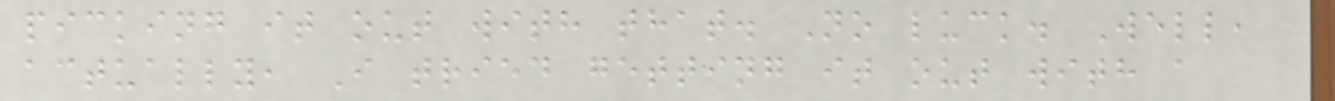picking it out with that. No luck. Well,
actually, I tried getting it out with a
